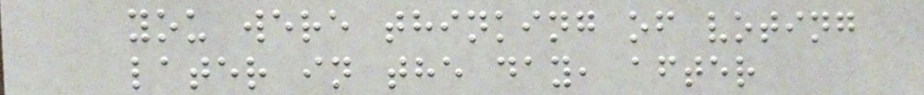you were thinking of voting
later in the day, after
